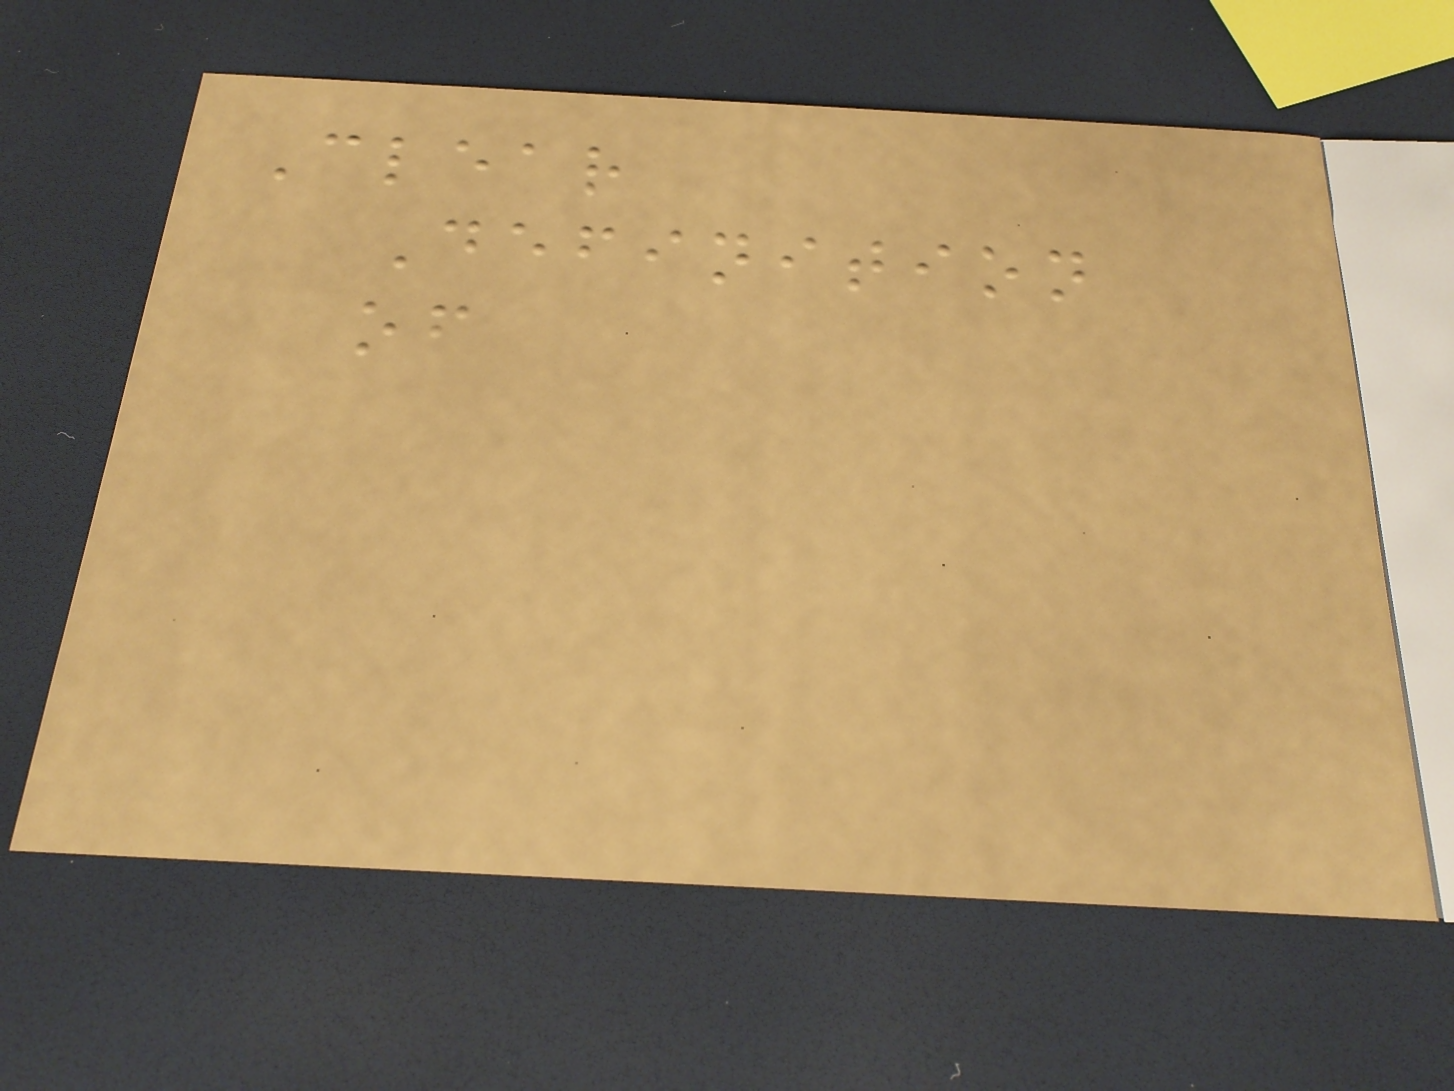Clear
Definition
of
